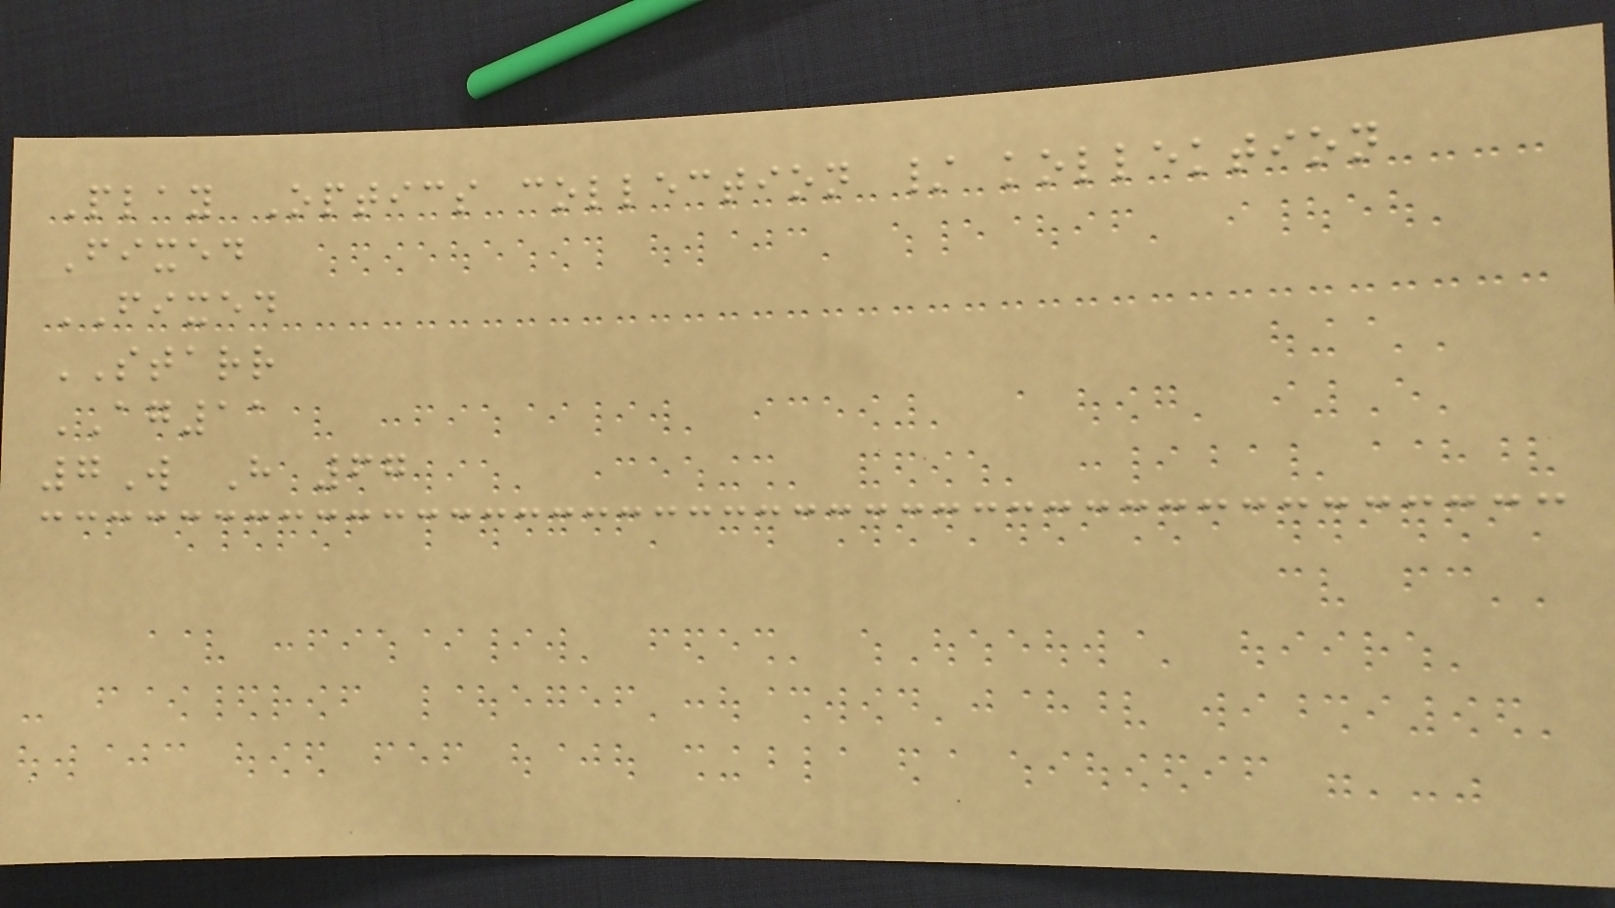Play Optics collection / kollektion
Fixed
FIXED
STARR
AG11
7W H 67
